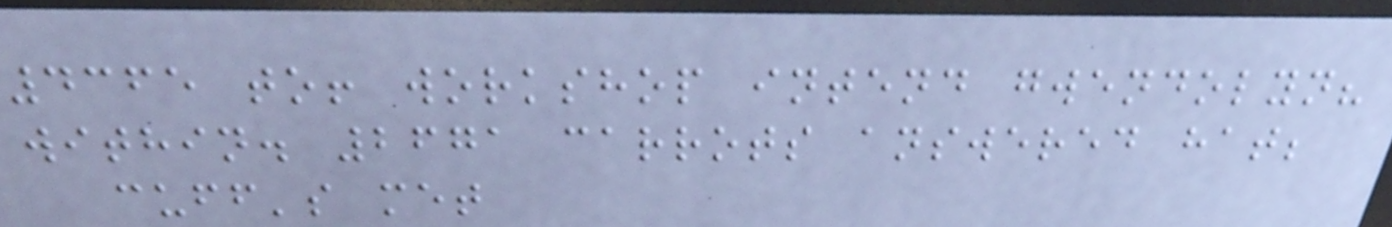4365 to! workshop intend gwendolyn?
within. 2671 carrots answered hat;
cuff's met
